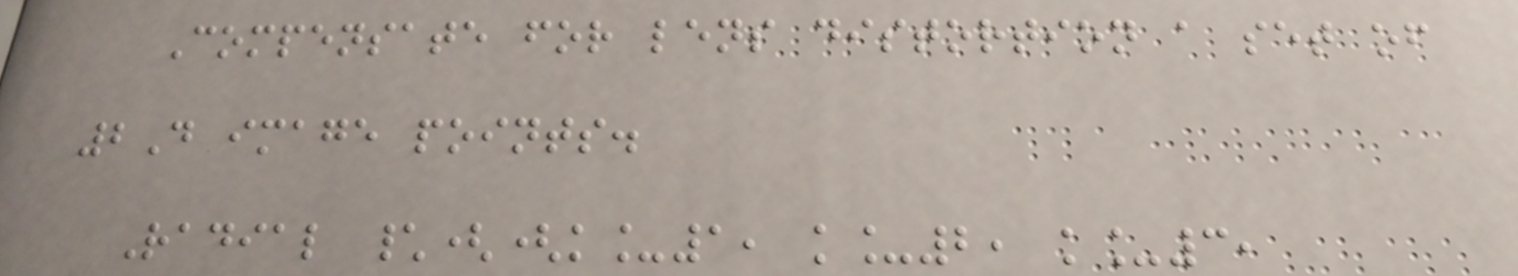Compensate for lens distortion a set of
2D image points.
Radial \((k_1, k_2, k_3,
